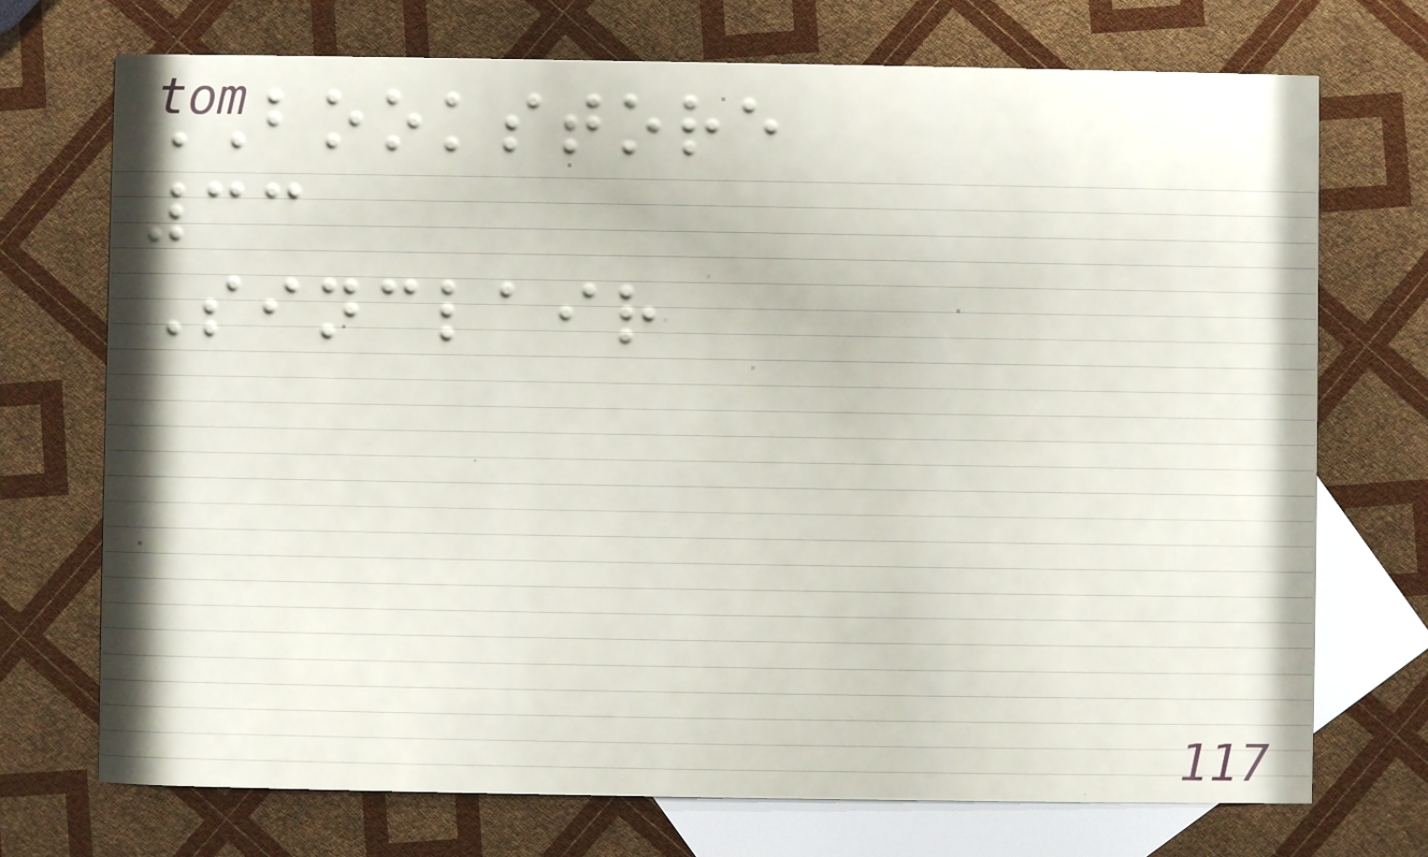BOOKSTORE
33
Sinclair
